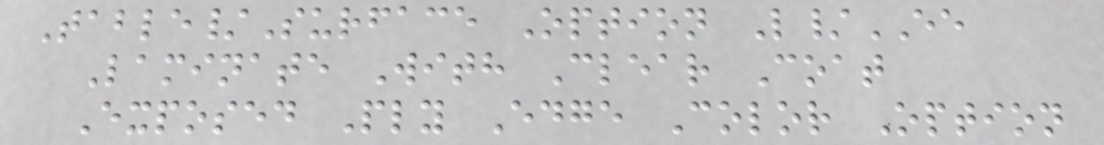Table/Surface Option L/EE
Laminate With Clear Coat
Exposed Ply Edge Color Option
